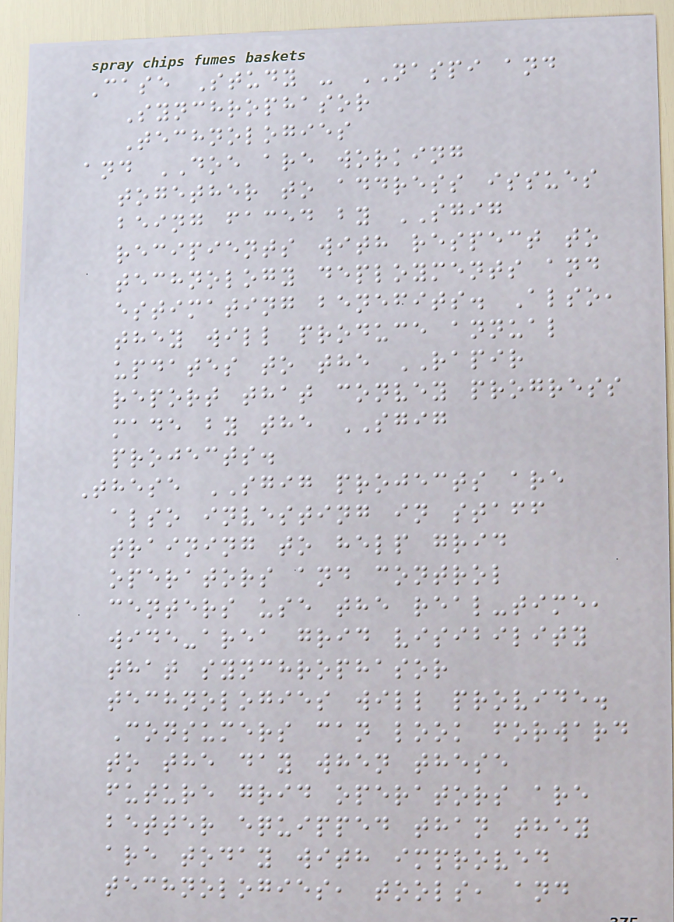Case Study - NASPI and
Synchrophasor
Technologies
and DOE are working
together to address issues
being faced by SGIG
recipients with respect to
technology deployments and
estimating benefits. Also,
they will produce annual
updates to the RAPIR
report that convey progress
made by the SGIG
projects.
These SGIG projects are
also investing in staff
training to help grid
operators and control
centers use the real-time,
wide-area grid visibility
that synchrophasor
technologies will provide.
Consumers can look forward
to the day when these
future grid operators are
better equipped than they
are today with improved
technologies, tools, and
